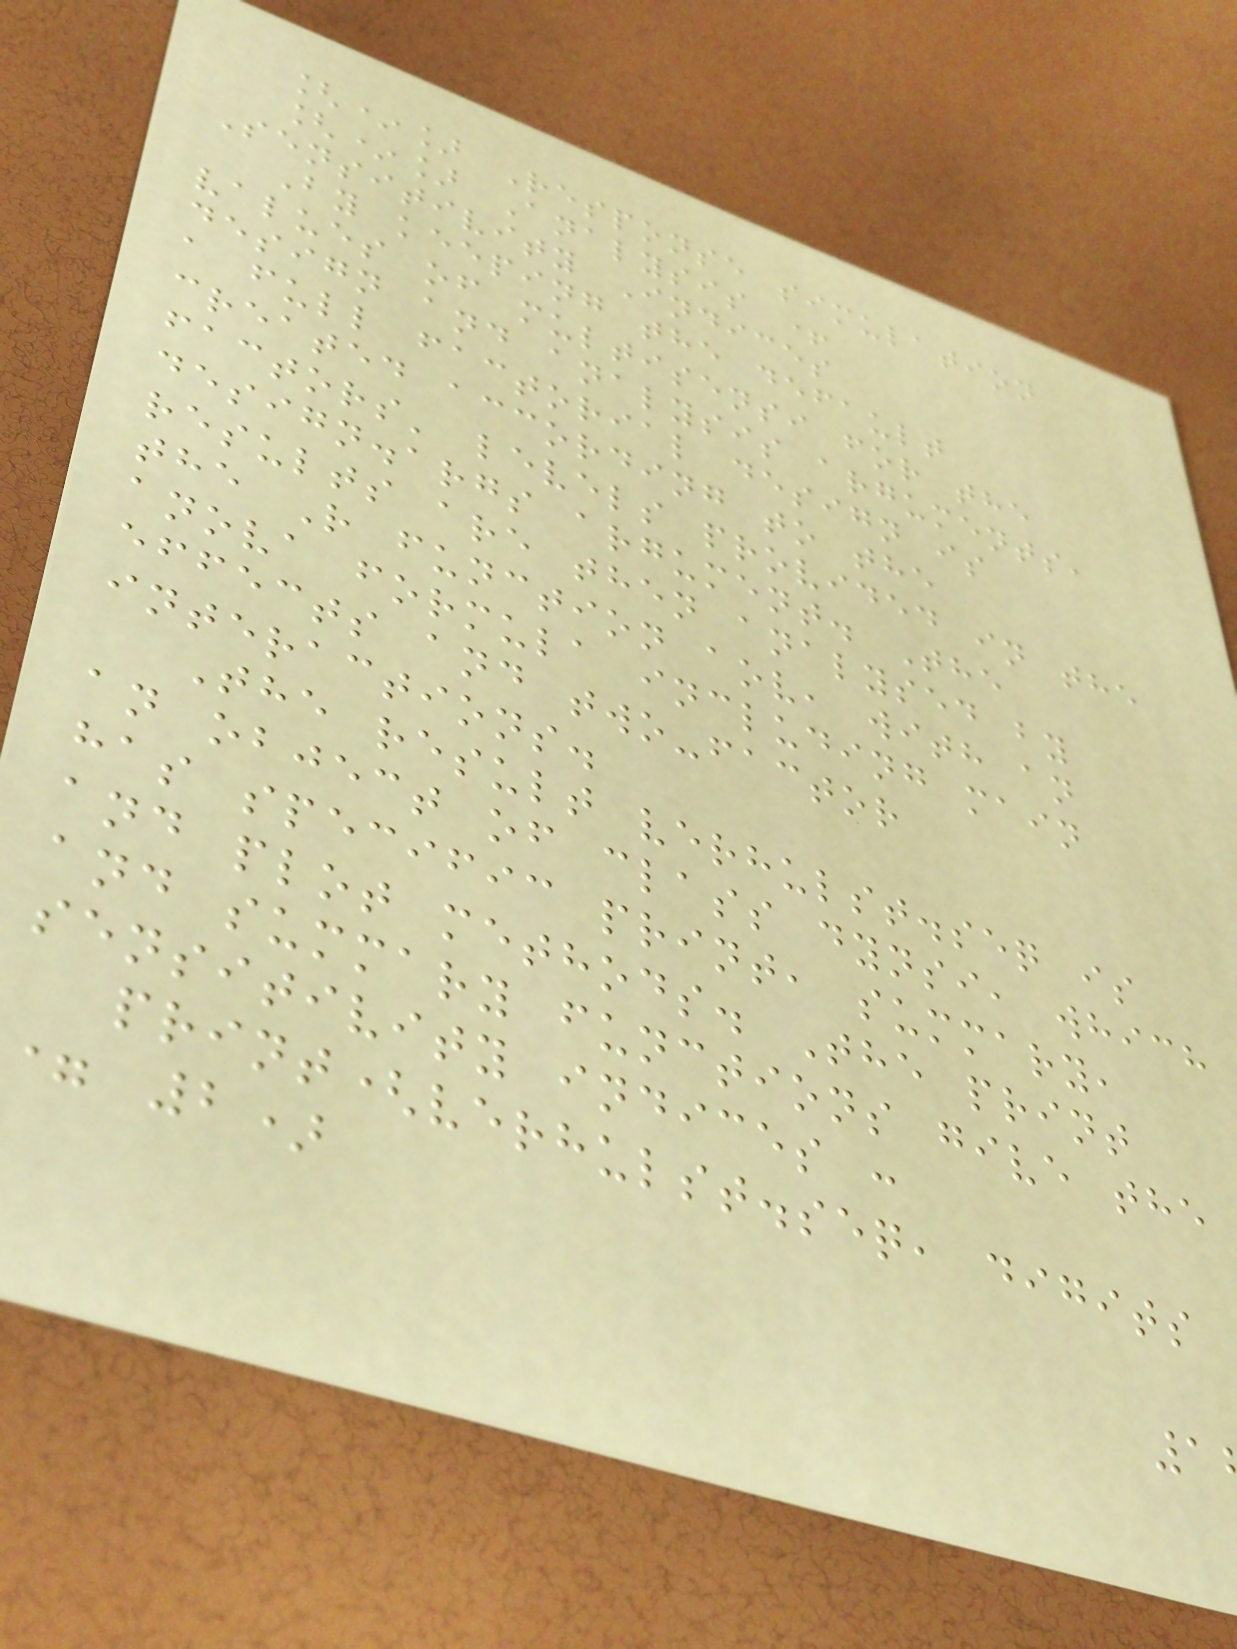[*] Response simulation
[*] Analysis +
Sensitivity Indices
By keeping the default
values of multisensi for the
design and analysis arguments,
a full factorial design is
created according to the
factors' levels provided in the
design.args argument. The
results are then analysed by
the R function aov, with an
anova formula including main
effects and two-factor
interactions.
The result verhulst.seq is
an object of class dynsi, which
has specific print, summary,
and plot methods. The print
and summary functions give the
sensitivity indices :
print(verhulst.seq, digits
= 2)
